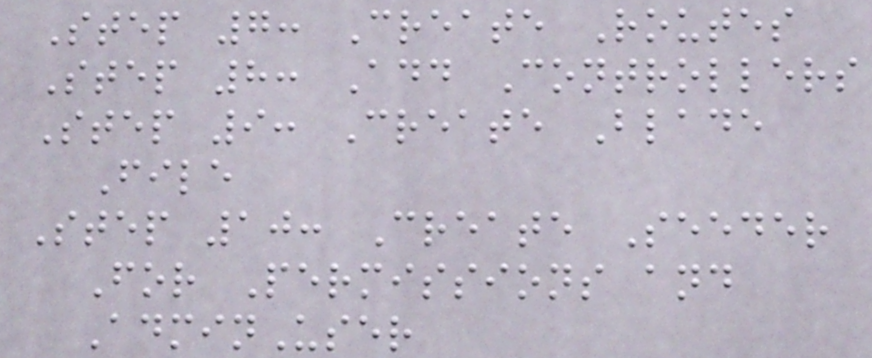Step 7: Create Routes
Step 8: Add Controllers
Step 9: Create Blade
File
Step 10: Create Seeder
For Permissions and
AdminUser
